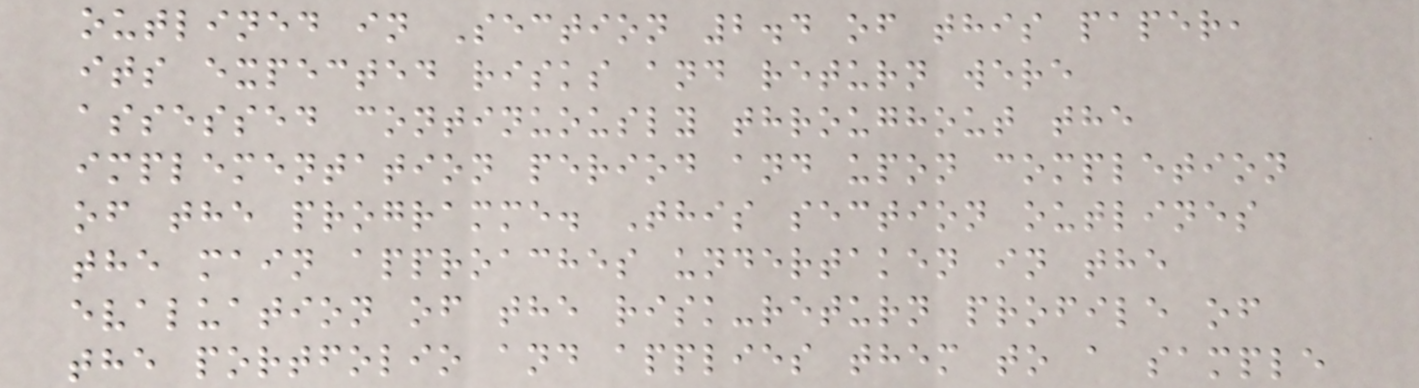outlined in Section 2.4 of this paper,
its expected risks and return were
assessed continuously throughout the
implementation period and upon completion
of the programme. This section outlines
the main approaches undertaken in the
evaluation of the risk-return profile of
the portfolio and applies them to a sample
